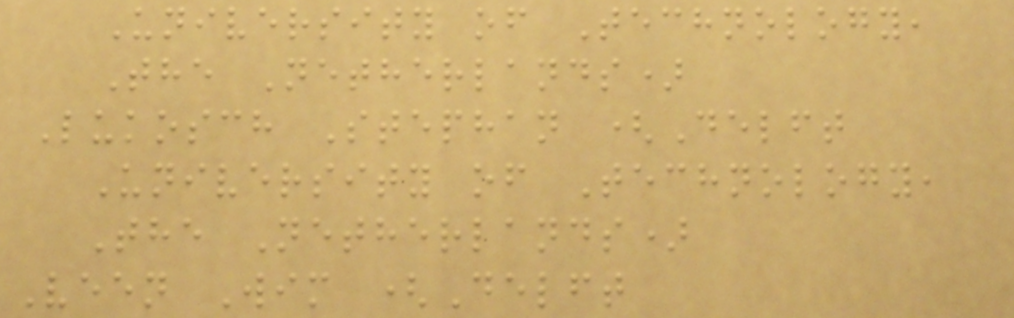University of Technology,
The Netherlands)
Lukosch Stephan (Delft
University of Technology,
The Netherlands)
Veen Wim (Delft
